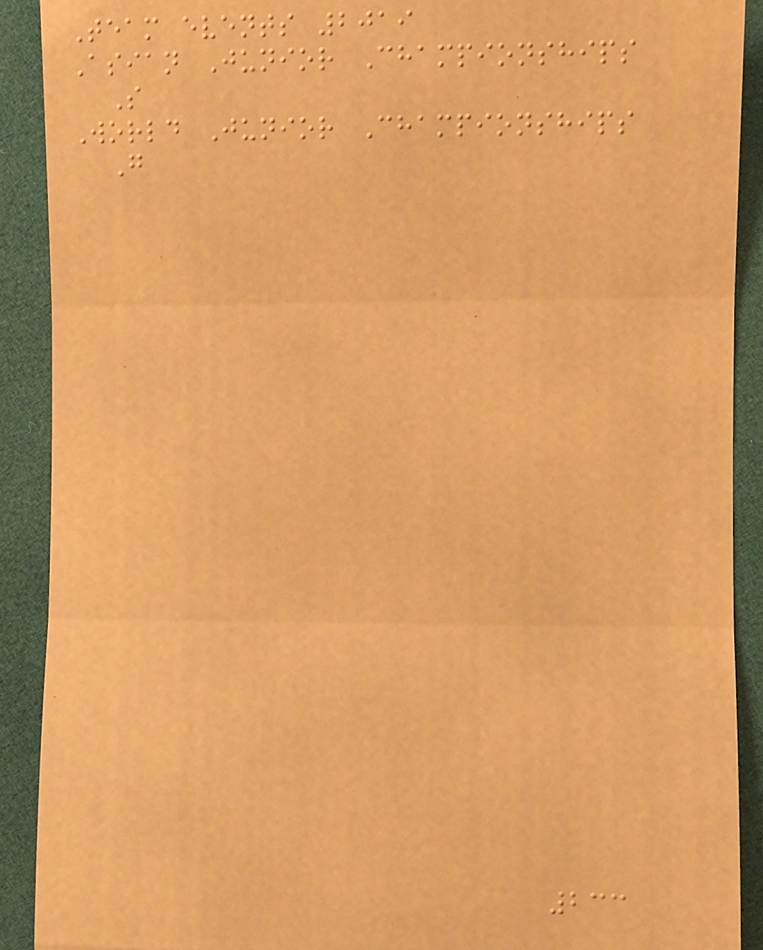Team events 2019
Asian Junior Championships
S
World Junior Championships
G
233
